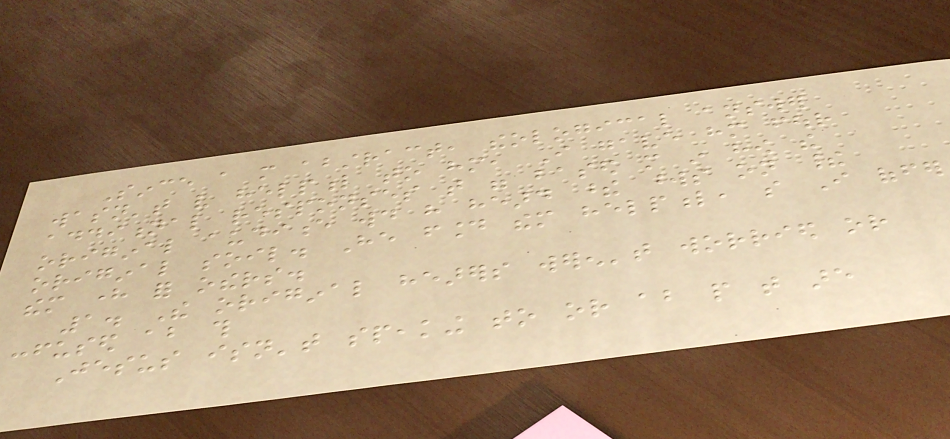Since a more abstract, theological answer
wasn't very helpful to him, I gave him four
additional responses that were based more in how the
original audience would have heard these words on their
original soil. He found them helpful, so I offer
them here for others.
1. The original hearers weren't worried or
confused about this
Jesus isn't speaking to or about people that are
